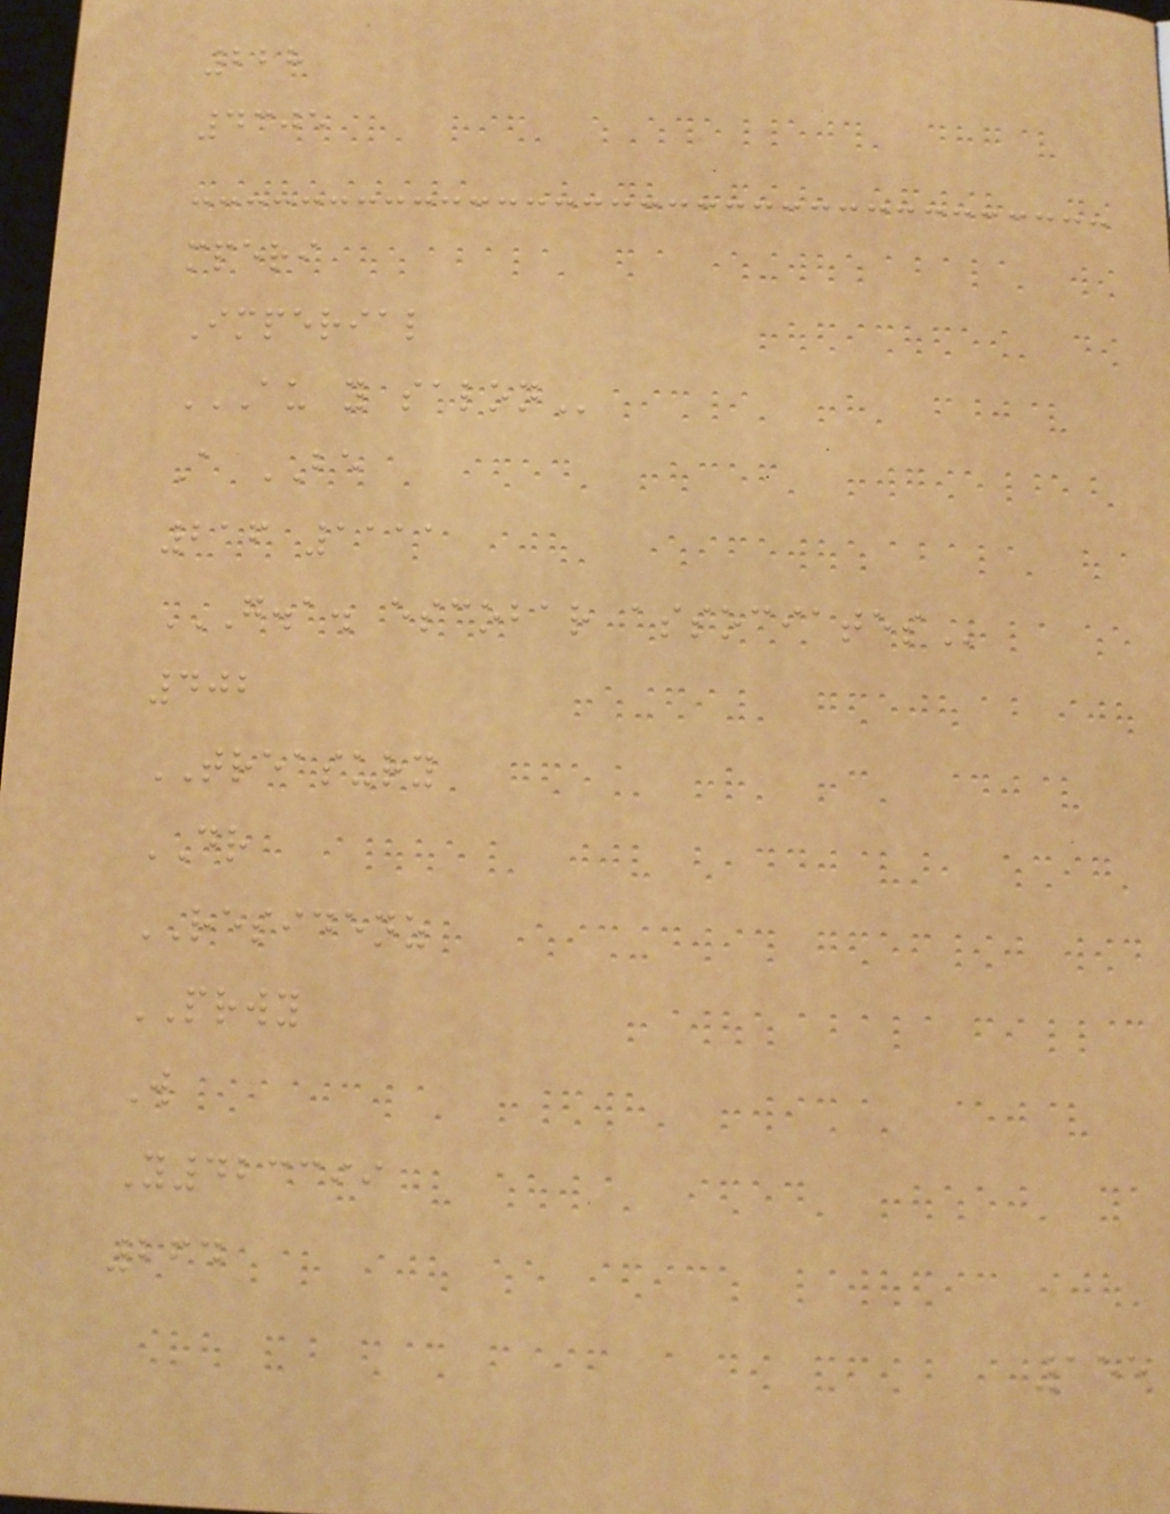228
4305
mperi
Imperial
AU Y SALON
A BE
216 1111
G.A. ESCOBAR ASSOCIATES
402
TREASURY
DR
RESIDENZ
PRWY
W
Y423399
264
155
